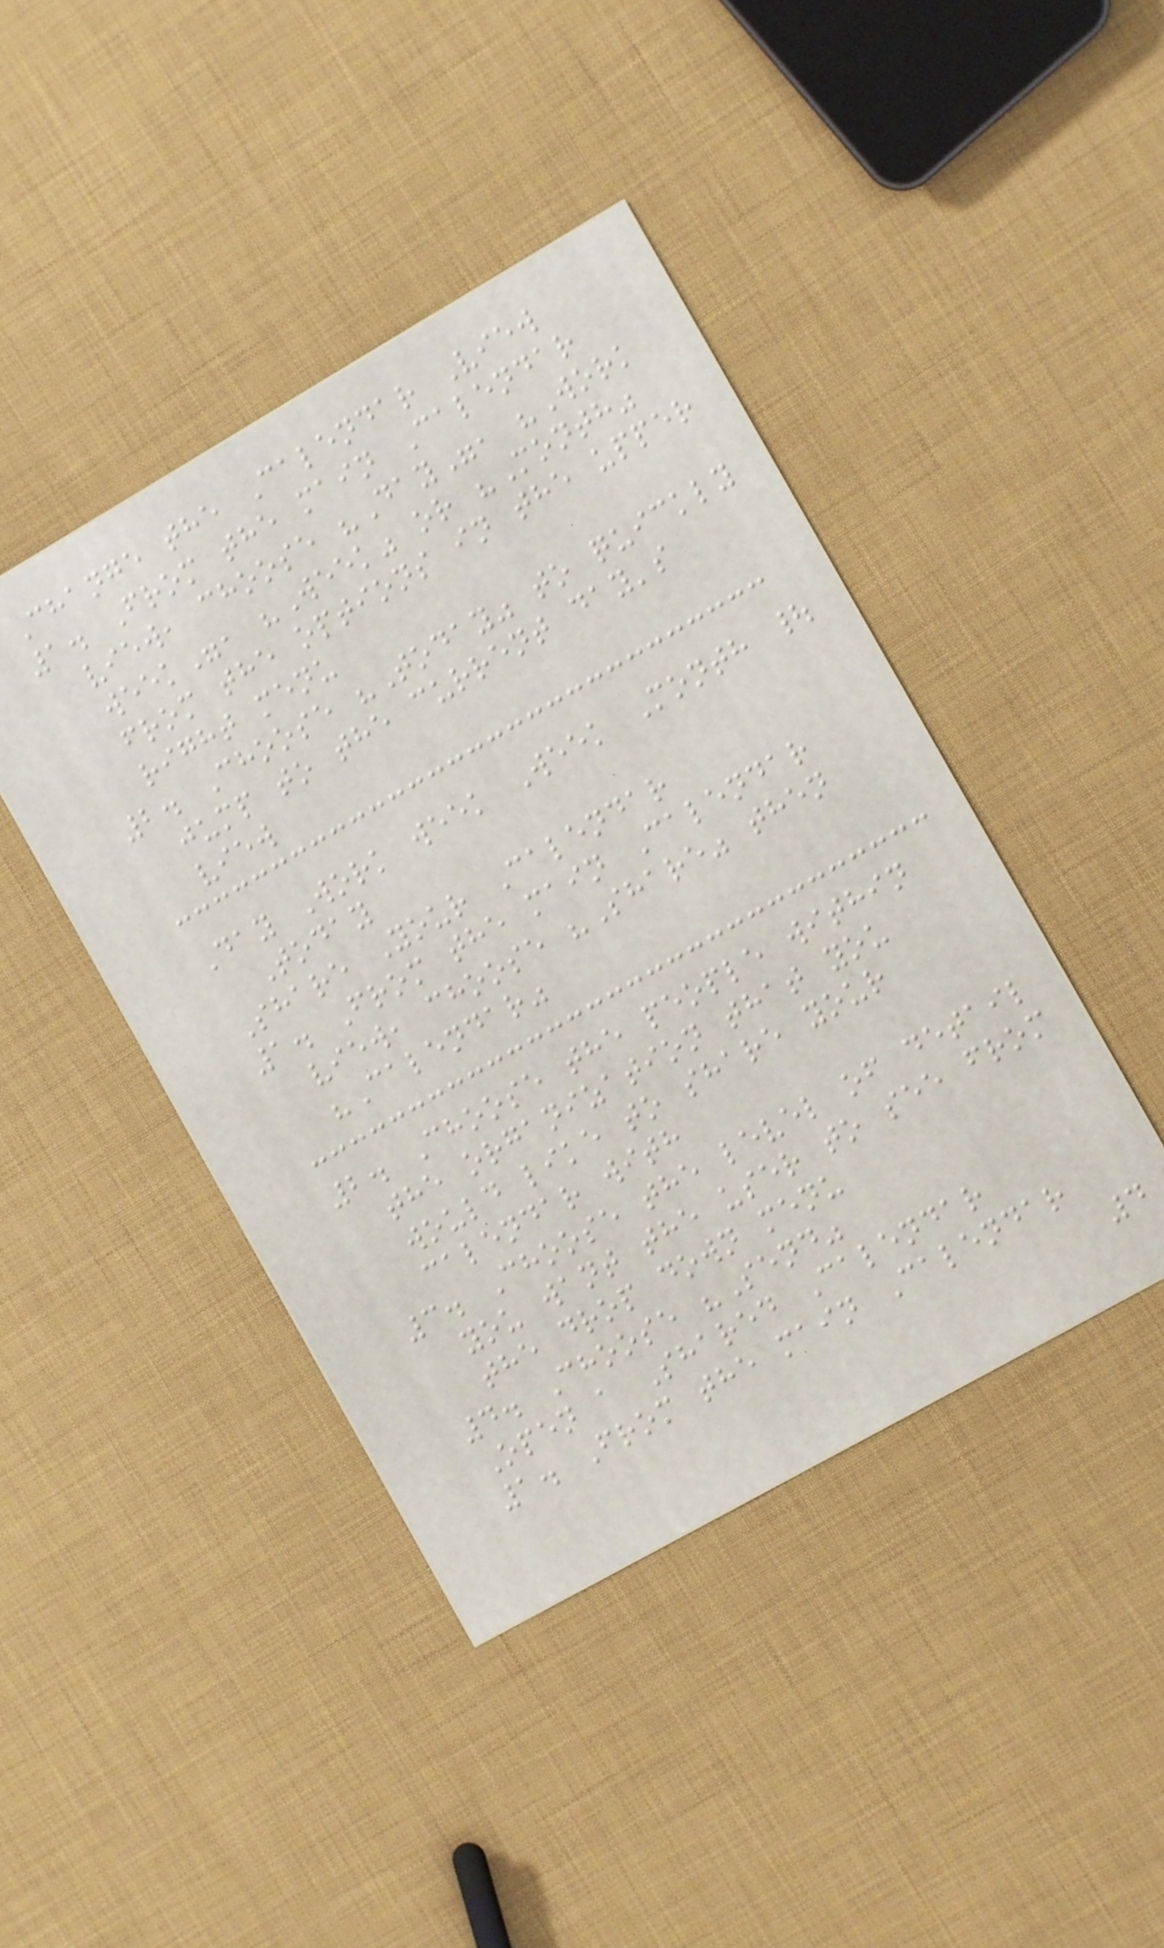Change the Calendar View
1. From the main Calendar
view, choose "Day", "Work
week", "Week" or "Month"
from the options in the upper
right menu
2. Choose "Today" to quickly
jump to the current day's
view
Day Work week Week Month |
Today
Share Your Calendar
1. From the main Calendar
view, choose "Share" then
"Calendar"
2. Choose the people within
the organization that you
would like to share your
calendar with
3. Choose the level of detail
you want the user to see from
the drop down menu
4. Choose "Send"
Open a Shared Calendar
1. From the main Calendar
4
